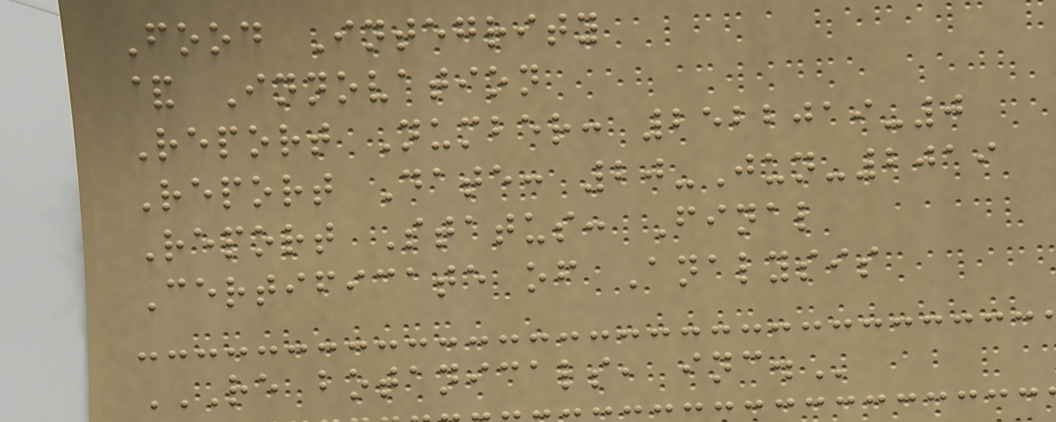Food Integrity
& Innovation
Report Number: 2522019-0
Report Date: 20-Jun-2019
Report Status: Final
Certificate of Analysis
RE BOTANICALS, INC.
